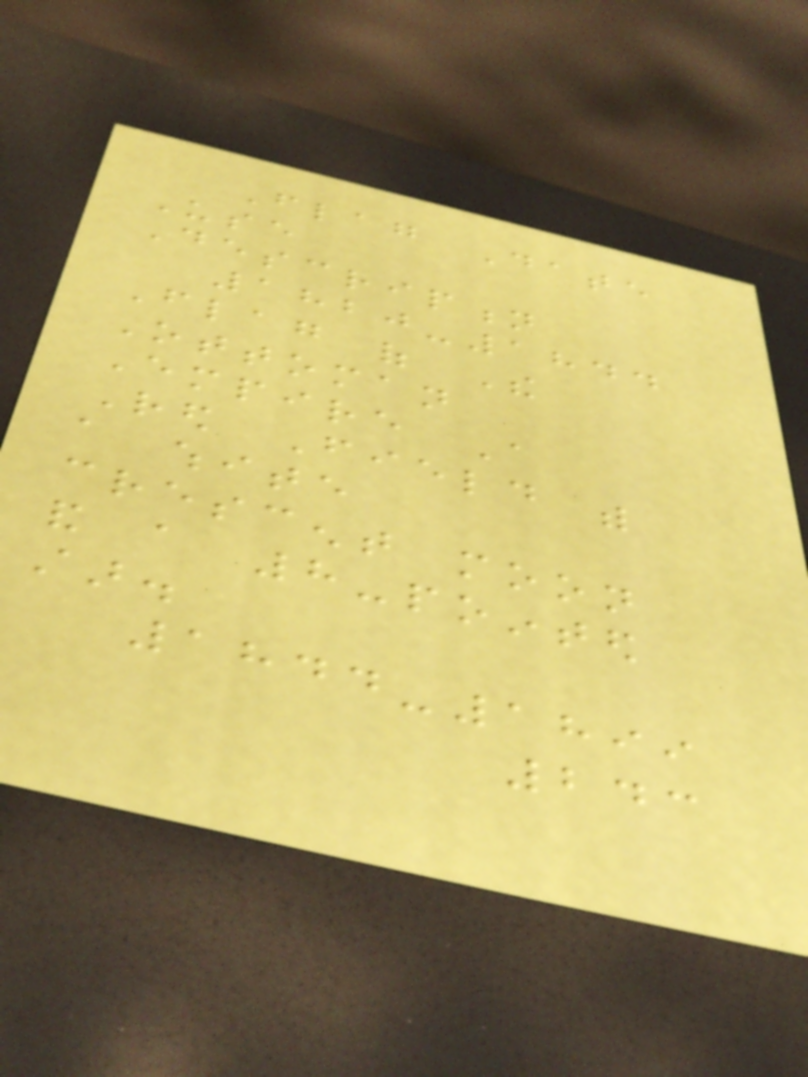Flag Date
Use
Description
1820-1844
Flag of The
Ottoman
Empire A
Red Field with
a white
crescent moon
and a 8-pointed
star.
1844-1899
243
